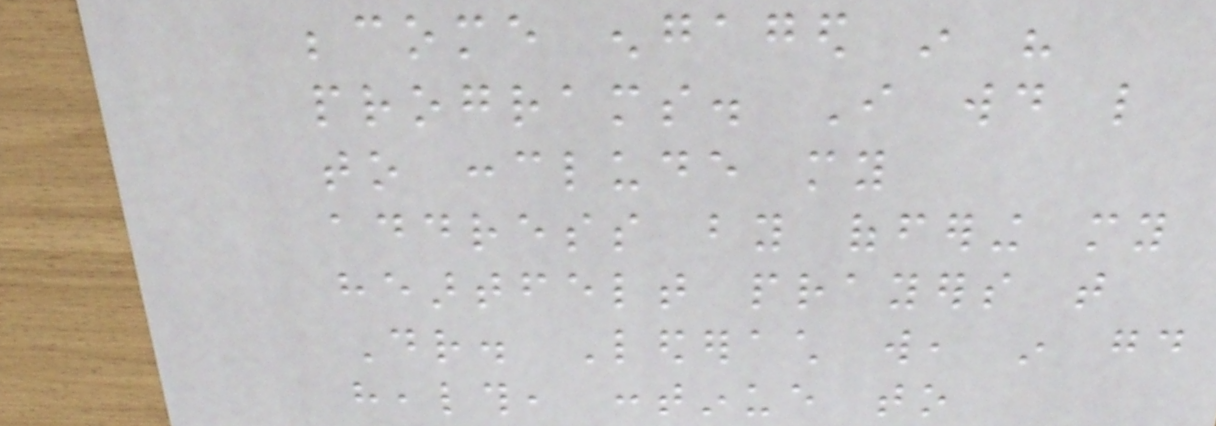become engaged in his
programs. I would like
to conclude my
address by offering my
heartfelt prayers that
Dr. Lederach will, in good
health, continue to
